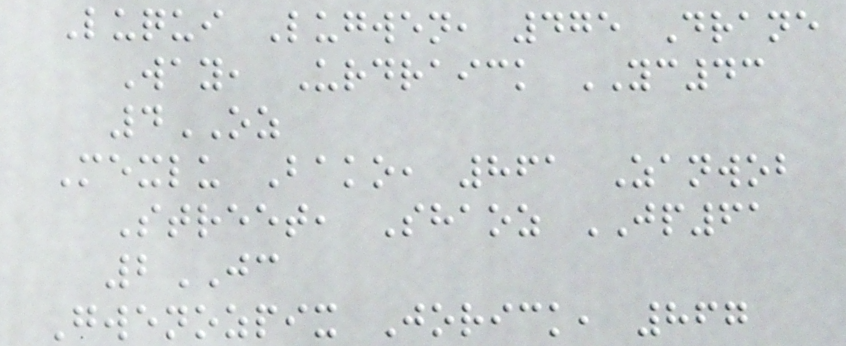Luqui Lugwen, 475 Drane
Way, Urdraick YC43
4OZ
Mexlu Bako, 861 Zanwob
Street, Shaoz JP61
2JC
Gwenozpix Jorick, 867
